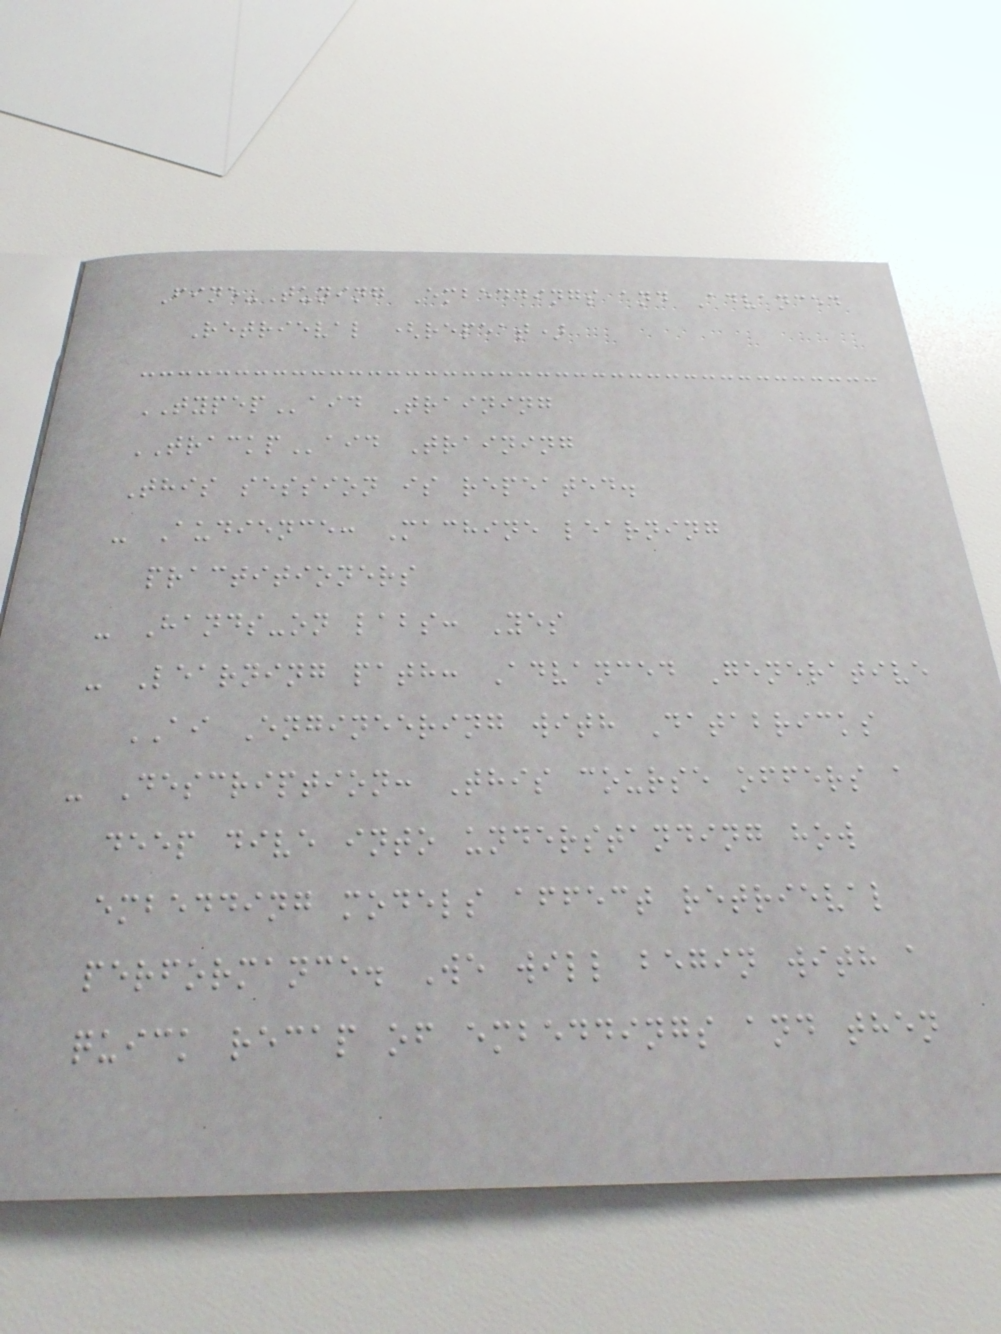Fine-Tuning Embeddings and Advanced
Retrieval (repeat)
TYPEPaid Training
TRACKPaid Training
This session is repeated.
- Audience: Machine learning
practitioners
- Hands-on labs: Yes
- Learning path: Advanced Generative
AI Engineering with Databricks
- Description: This course offers a
deep dive into understanding how
embedding models affect retrieval
performance. We will begin with a
quick recap of embeddings and then
